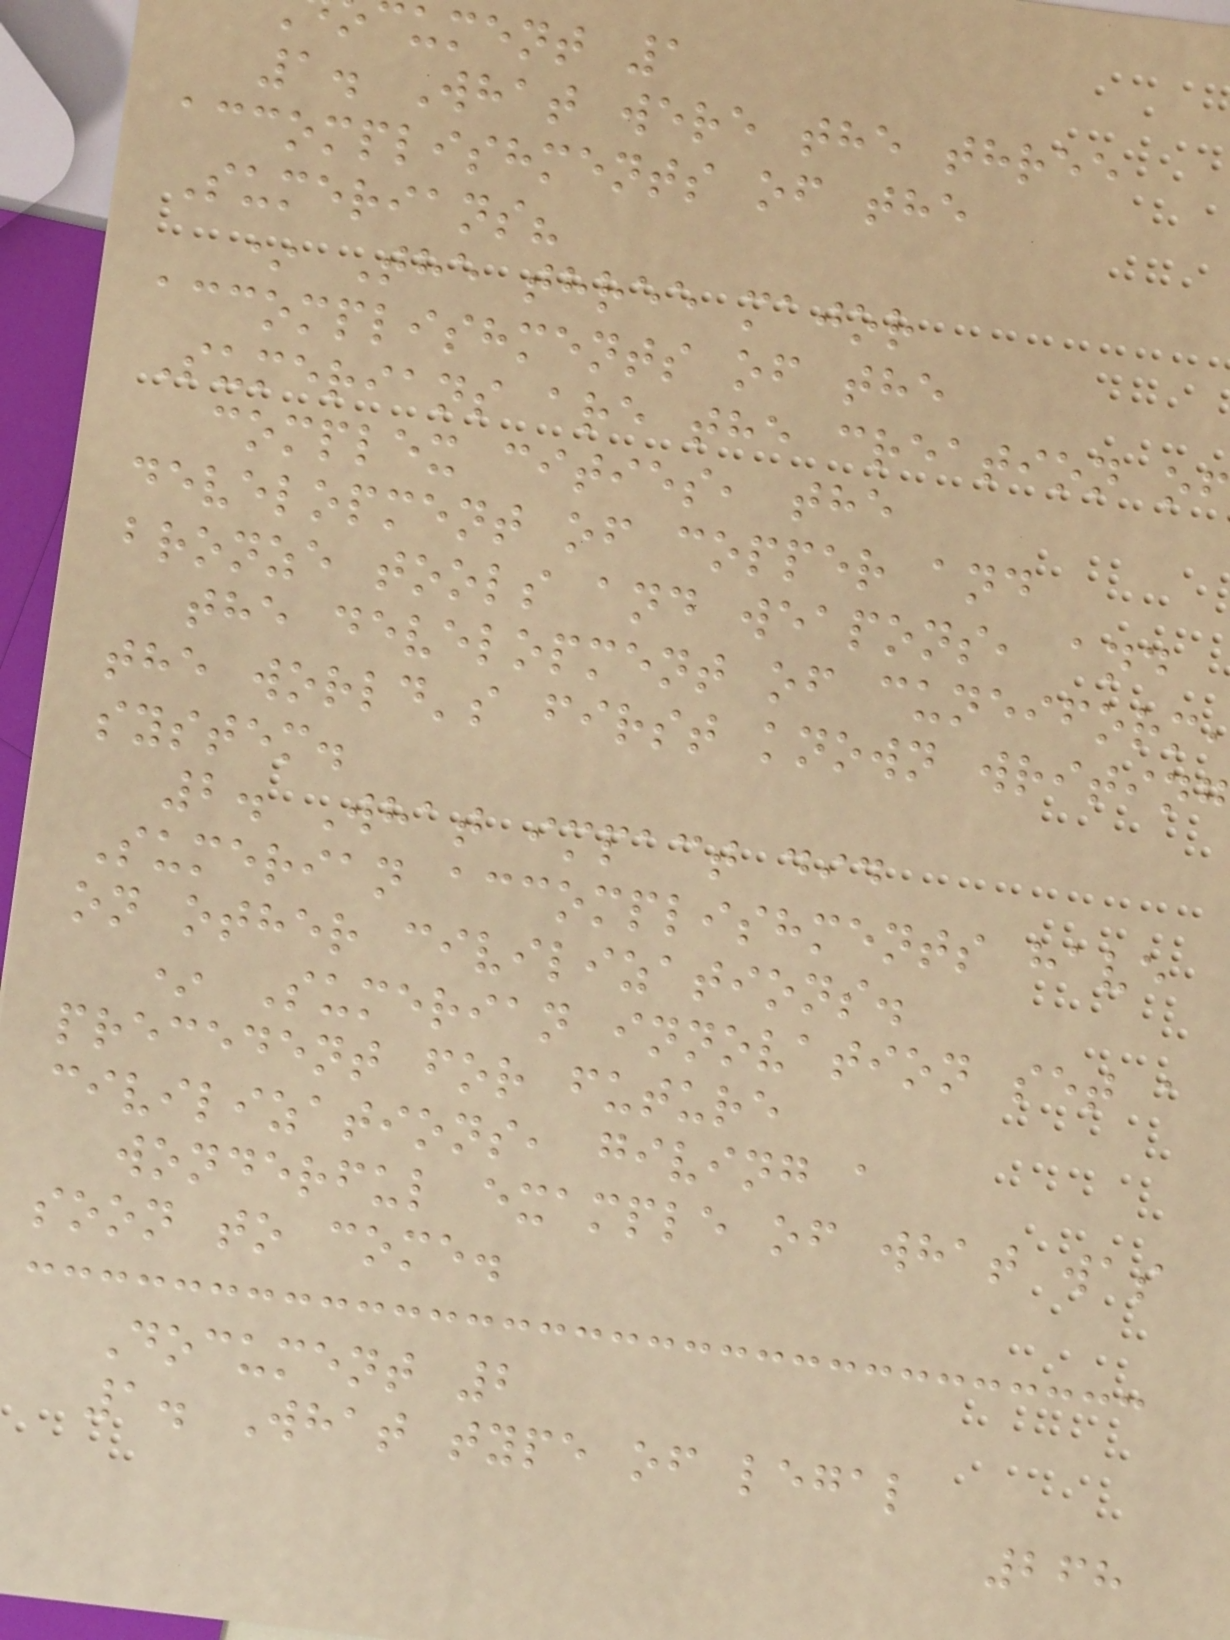ument 1
1. What were the three
accomplishments of the
Sumerians?
* The three major
accomplishments of the
Sumerians are the creation of
complex cities, the
development of copper and
bronze tools and weapons, and
the development of cuneiform
the world's first known writing
system.
2. What impact did
Sumerian accomplishments have
on other civilizations.
* Sumerian innovation set a
precedent for future
civilizations, giving a
wonderful example of what was
soon to come.
Document 2
1. What type of legal
268
